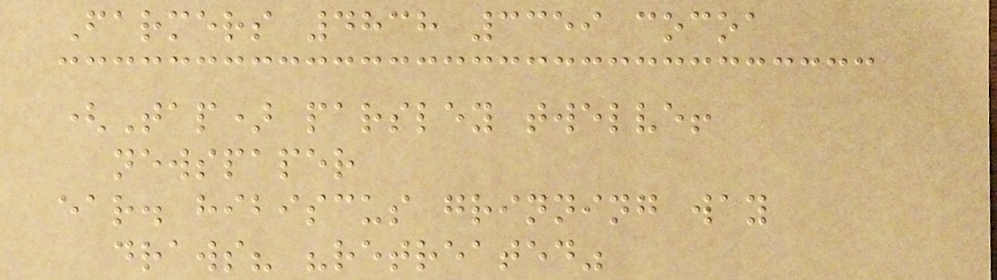Farmers 4838 3359 cocoa
(Tap) parsley twelve!
newspaper
ear. hibiscus grinning way
draws? "retreated"
